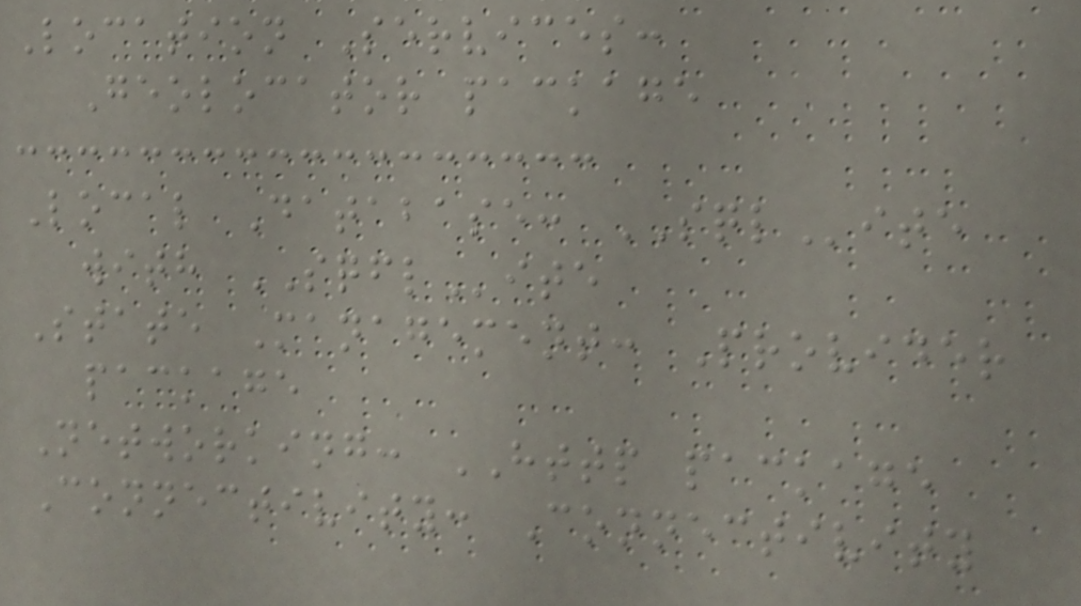Location Services:
Geolocator package
Local Database: SQLite
with SQFLite
State Management: Provider
package
Networking: HTTP package
Connectivity: Connectivity
